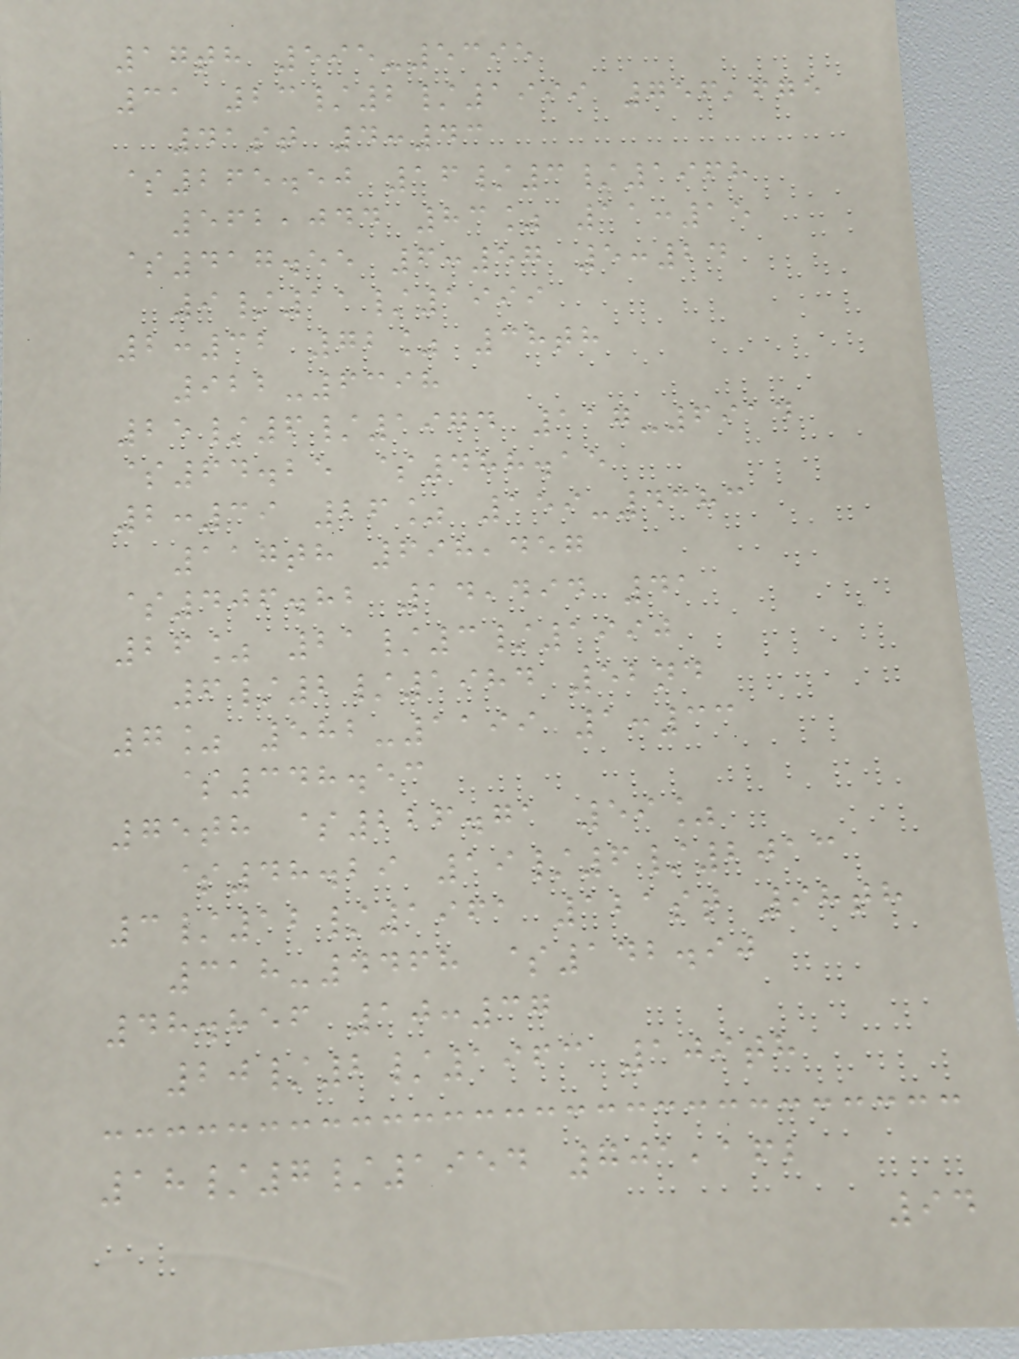17th 595-5395
31 23/2/1999 756,675
41st 4:43
$265.50 16/3/1968
562,044 83% 11:15
$417.55 6:57 5:24
9/11/1999
2:32 72% 38th
922-6398
25/6/1974 117-6914
$64.25 $488.15
2:39 26% 159-4383
117th 698,457
$406.82 14,494 41
26% 21/3/1990
6/2/1984 52nd
7% 582-1199 1:33
$348.53
75th $226.71 59%
$48.29 19/6/2013
3/12/1961 121st 98th
318-4468 $142.90
48.856 10:37
20/2/1963 109th
18/7/1954 701,162
94
